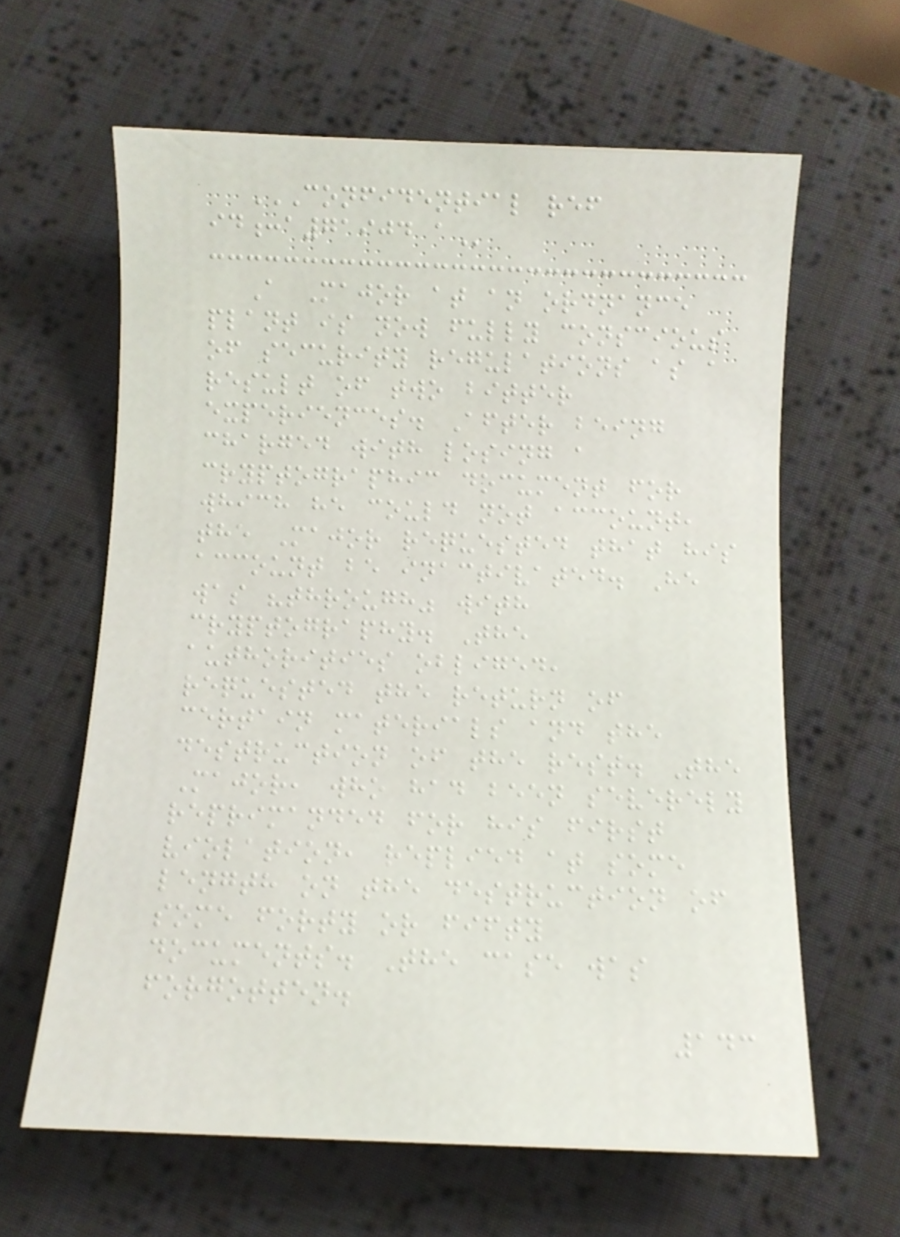CONFIDENTIAL REF
ID:A71904 A
A Major at an ordnance
plant is now fully conscious
of security regulations as a
result of two bitter
experiences. After being
charged with losing a
cryptographic document for
which he could not account,
the Major requested that his
account be inactivated. He
was "through" with
cryptography. The
authorities obliged,
requested the return of
certain materials and the
destruction of the rest. The
Major, who had been severely
reprimanded for his first
violation, replied at some
length on the destruction of
some forty or fifty
documents. The case was
forgotten.
143
